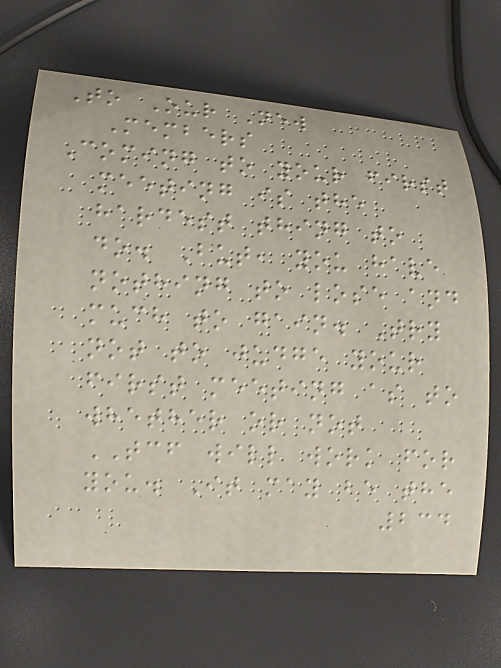To Our New
Members
Coming to your first
meeting is the
hardest thing to
do. But, you have
nothing to lose and
much to gain. Try
not to judge your
first meeting as to
whether or not
TCF will work for
you. It may be the
234
